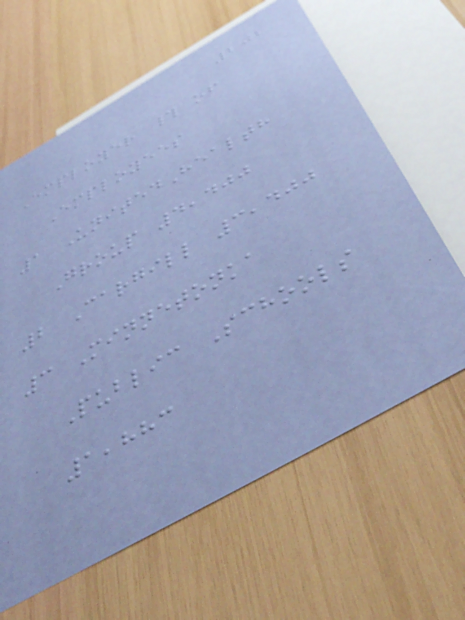202
Employer # of
Employees
1 UnitedHealth
Group 4,400
2 Cargill 3,400
3 Minnetonka
Public Schools
1,883
